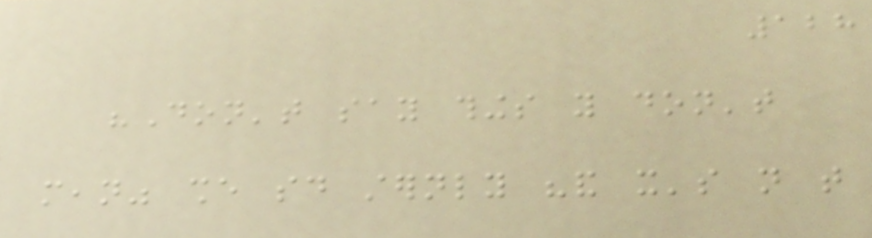128
"Don't say things you don't
mean" she said sternly "and it's not that
